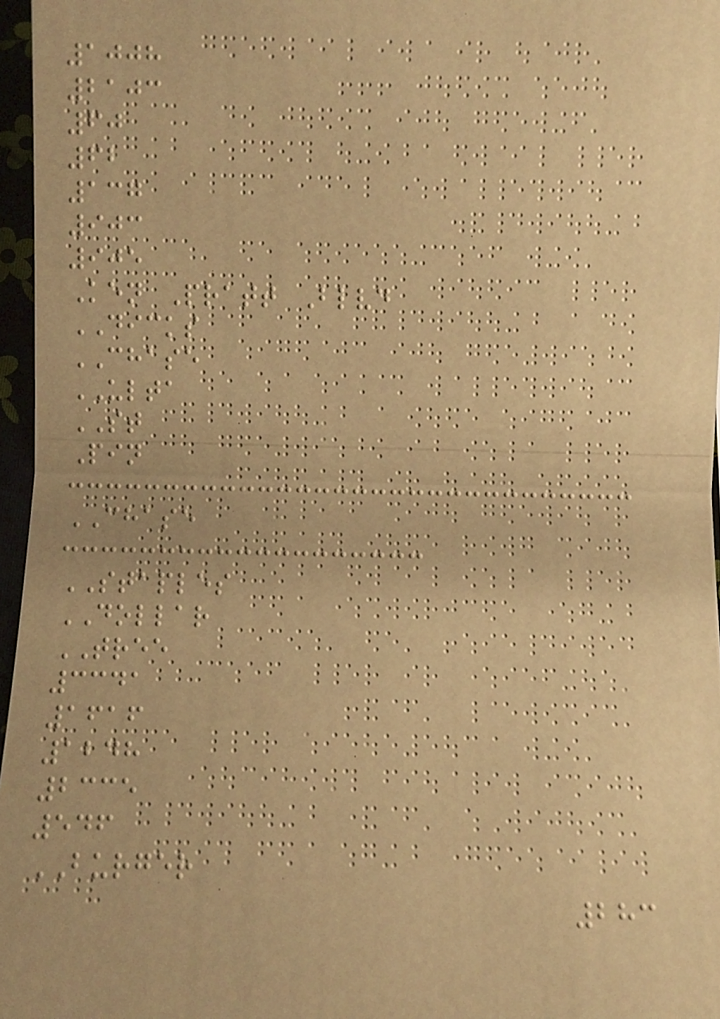1008
2103
60
62
137
903
905
Ken Pratt Blvd
DICKS
CHASE
ULTA
ST
Pin
CHASE
STAPLES
DOLLAR
TREE
3341
1616
1248
2335
546
BURGER
283
